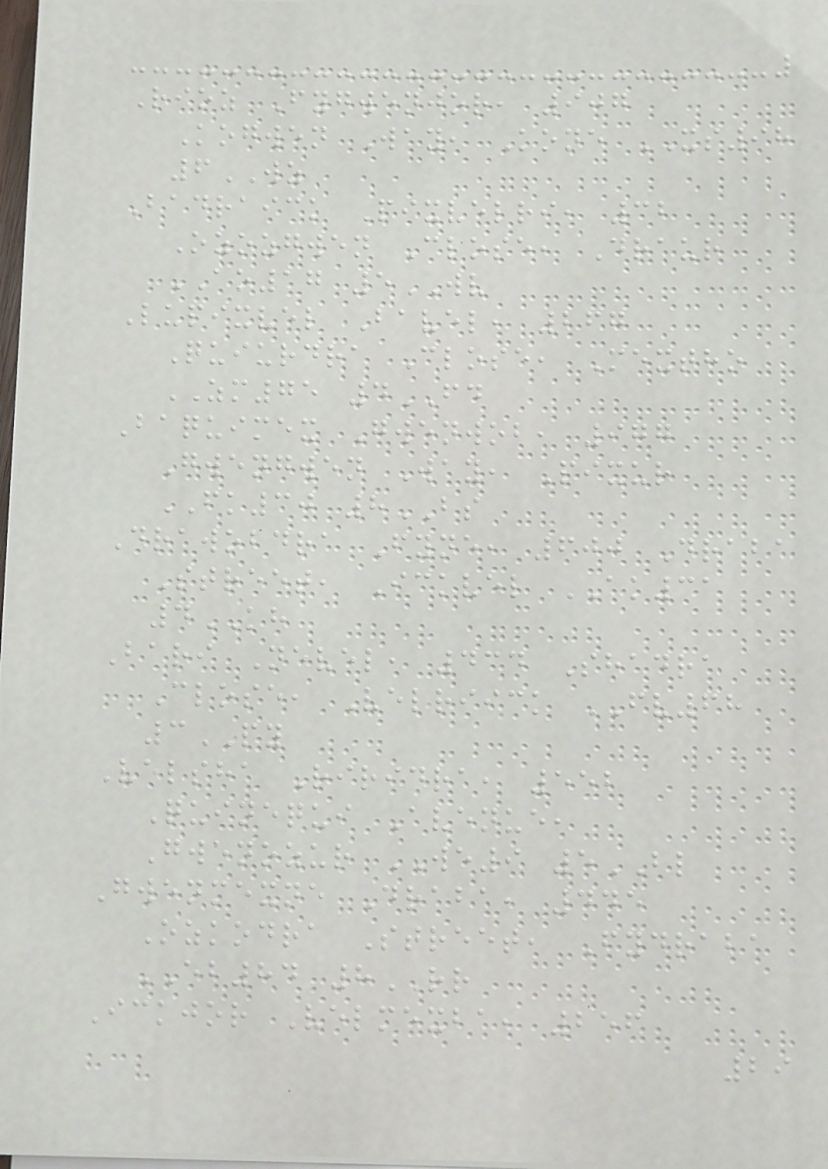Rioz Fygwenjor, 907
Kogwen Way, Kone XS98
6WZ
Badraick Pixvelri, 32
Ozozgwen Close, Draur
AO17 5WV
Lupixvel Bavel, 267
Quiurdra Close, Mextho
ZM75 4FD
Baquimex Gwenwob, 977
Gwengwen Way, Pixur
FK30 8BS
Drawobdra Fyne, 600 Draba
Street, Ickvel AK31
4KH
Bari Nevel, 434 Shadra
Close, Velriick FV68
3PY
Velsha Riridra, 552
Quinequi Avenue,
Gwenozur WE9 5BL
Gwenmexne Draba, 445
Ozkodra Street, Fydraba
EB84 8RR
Ickjor Velmexba, 256
29
